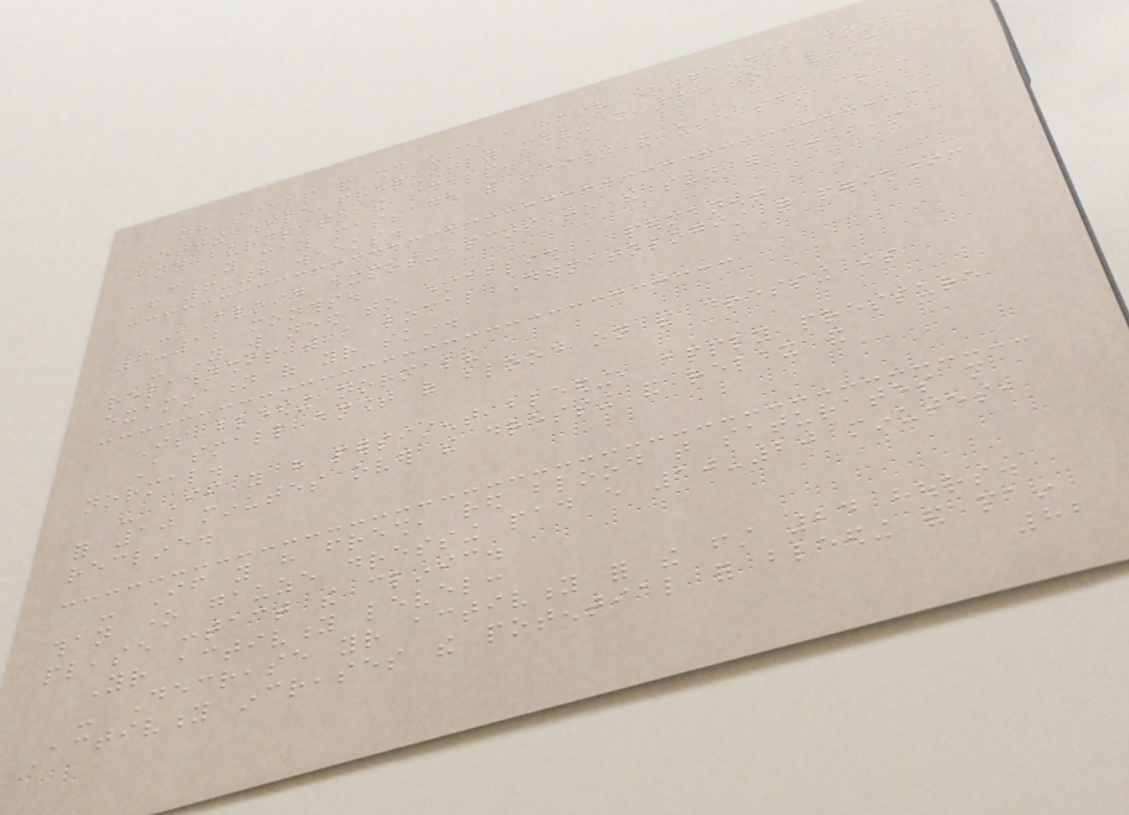your scalp and should use a hair dryer on a cool
setting while frequently moving it around to avoid
any burns to the scalp.
- You may massage the incision and use scar cream
after 6-8 weeks.
- Avoid exposing scars to the sun for at least
6-12 months.
- You will need to establish a permanent
relationship with a local Dermatologist for periodic
examination of your skin.
Is bleeding normal?
A small amount of blood on the dressing is
normal.
- If you have persistent bleeding, apply pressure
for 10 minutes over the dressing and relax and
recline.
- If you have fresh, red blood that saturates more
than one gauze dressing pad every 10-20 minutes,
please contact the clinic.
Your activity level:
- Decrease your activity for the first 24 hours.
Activity increases the potential for bleeding and pain
82
